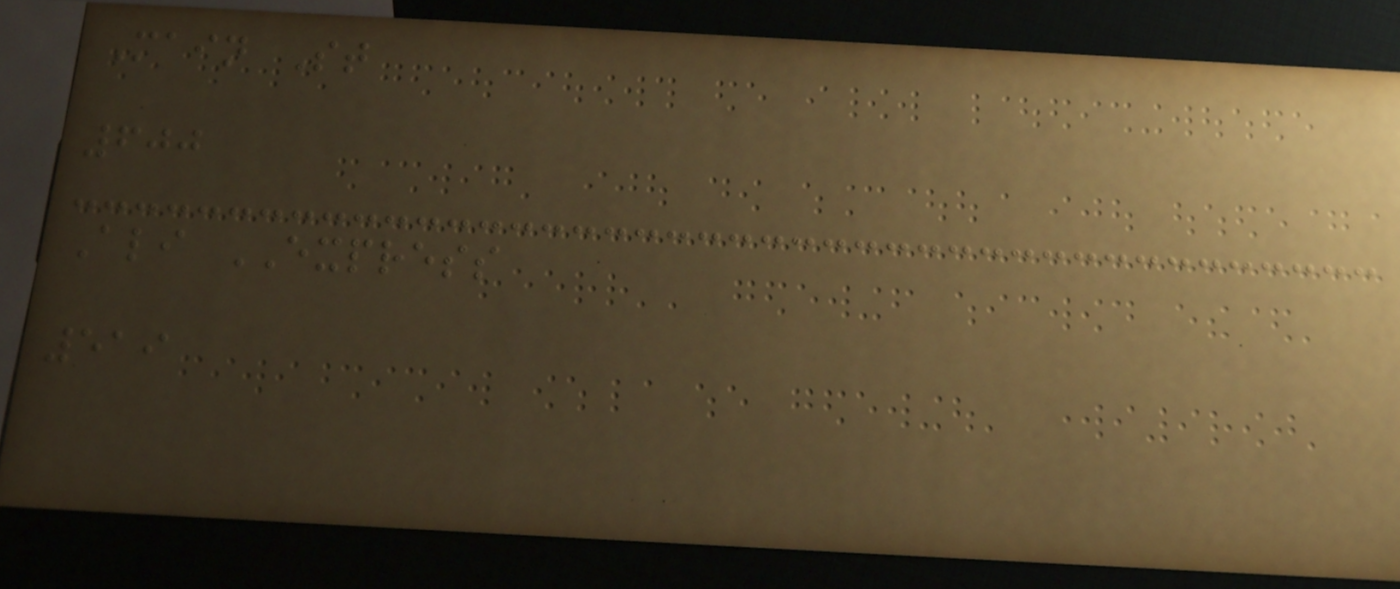Main St
600
Ali EXPRESS
519
